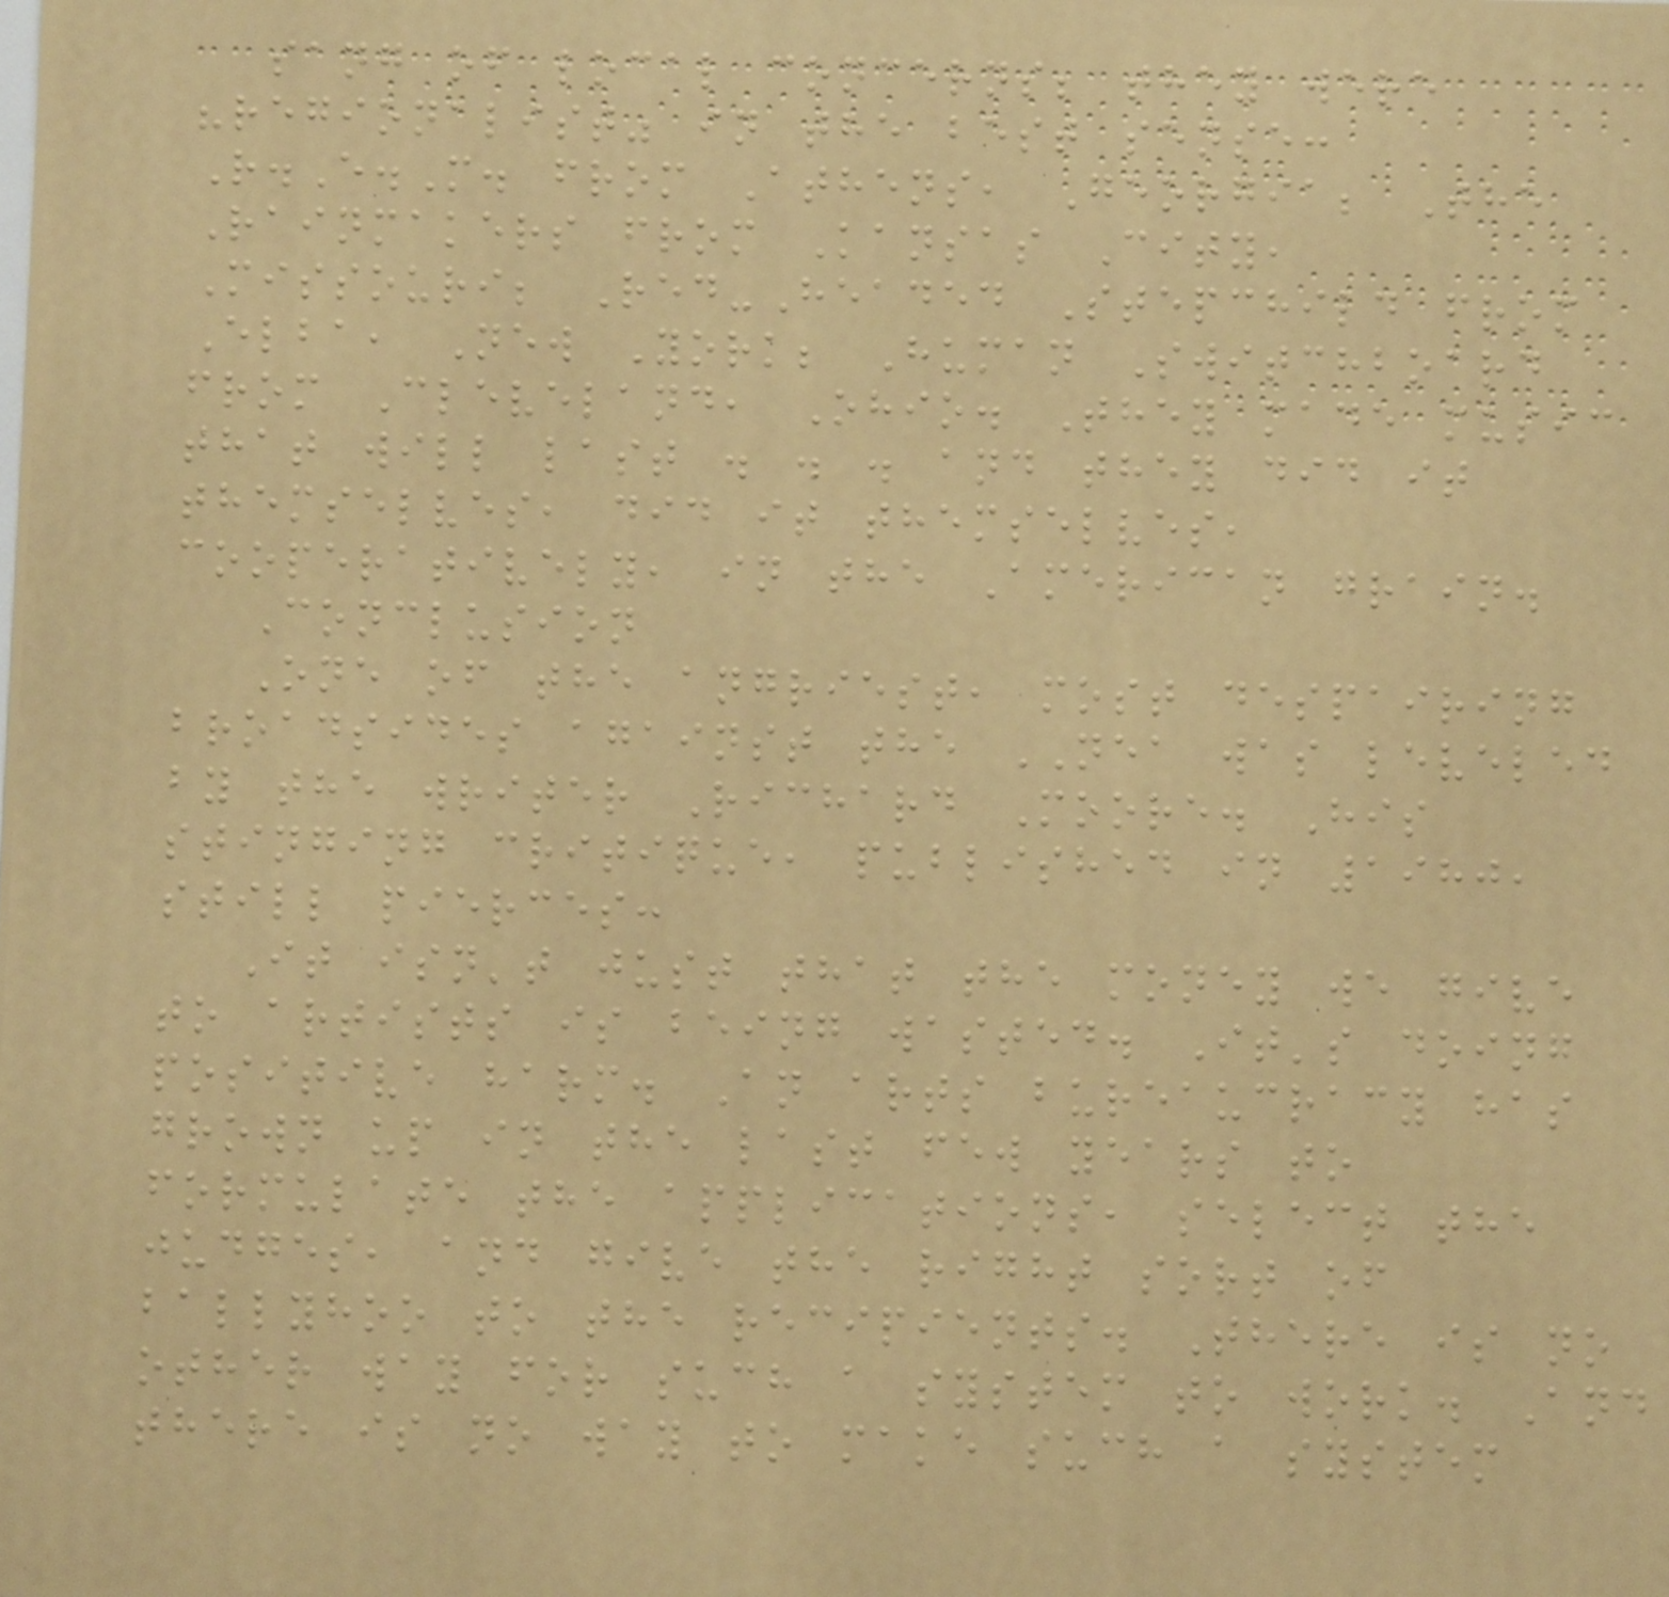sang of local concerns; they were
"regionalist" in the best sense:
R.E.M. from Athens, Georgia; The
Rainmakers from Kansas City,
Missouri; Red-Headed Stepchild from
Elba, New York; Human Switchboard
from Cleveland, Ohio. They made music
that will last . . . and they did it
themselves, did it themselves,
cooperatively, in the American grain.
Conclusion
One of the angriest, most despairing
broadsides against the NEA was leveled
by the writer Richard Moore. His
stinging critique, published in 1980,
still pierces:
It isn't just that the money we give
to artists is being wasted. It's doing
positive harm. An arts bureaucracy has
grown up in the last few years to
formulate the applications, select the
judges, and give the right sort of
ballyhoo to the recipients. There is no
other way for such a system to work. And
there is no way to make such a system
